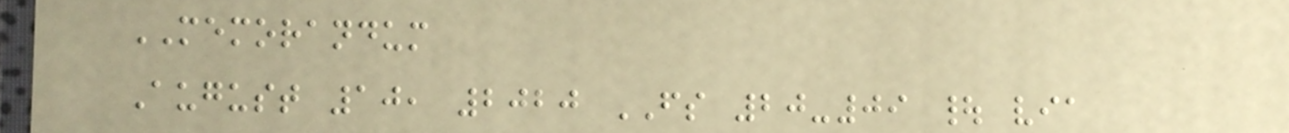MEMORANDUM
August 10, 2020 FS 20-09 | via
